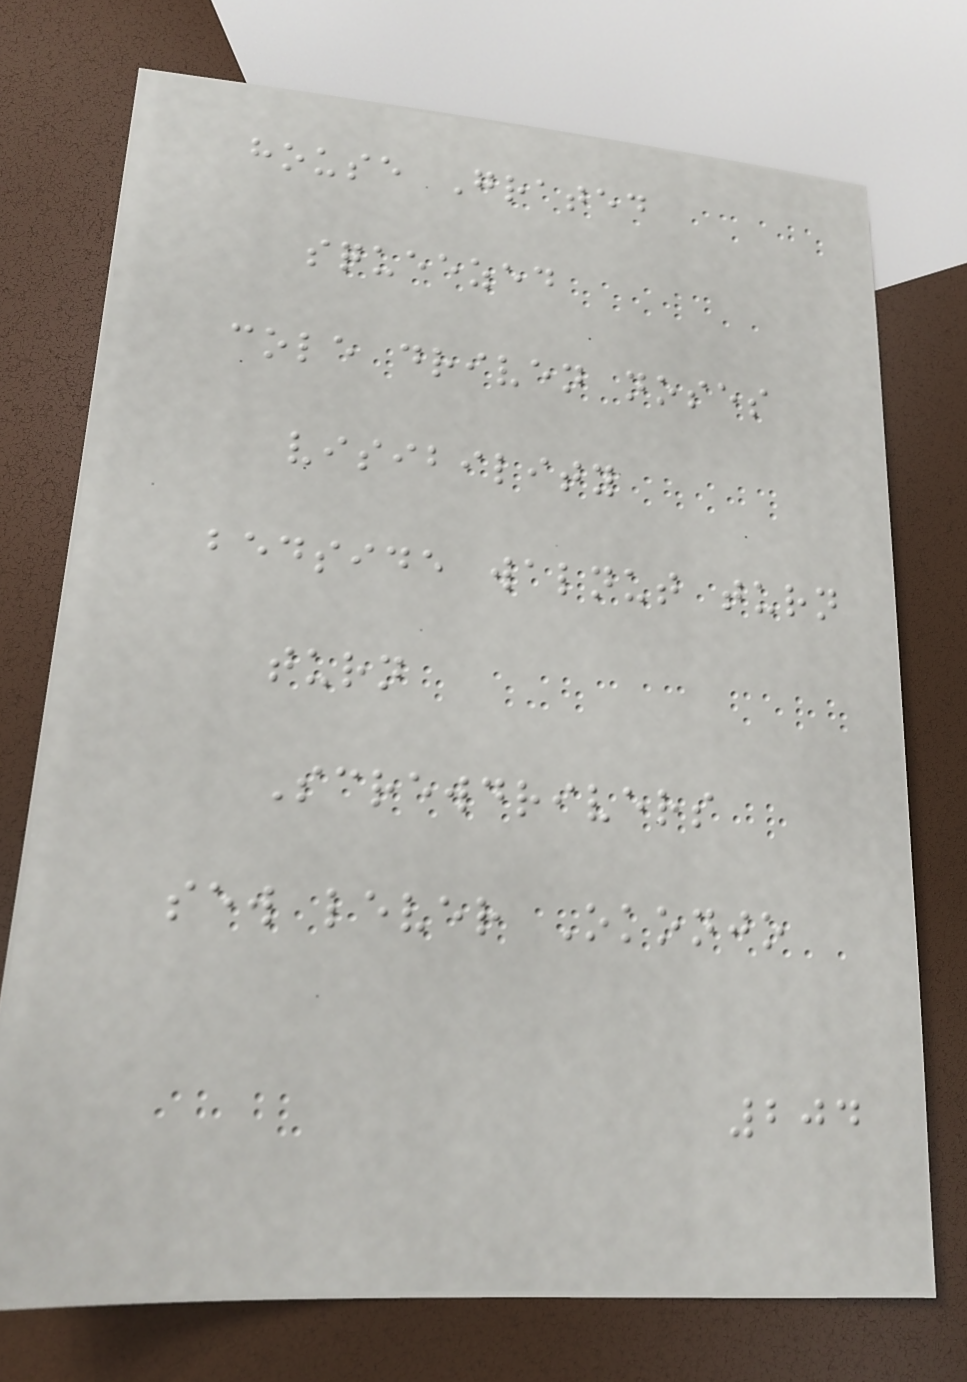house Grated
squeezed
cole driven noses
visibility
bedside walnut turn
turn
Screwdrivers
sew lever Okonjo
204
